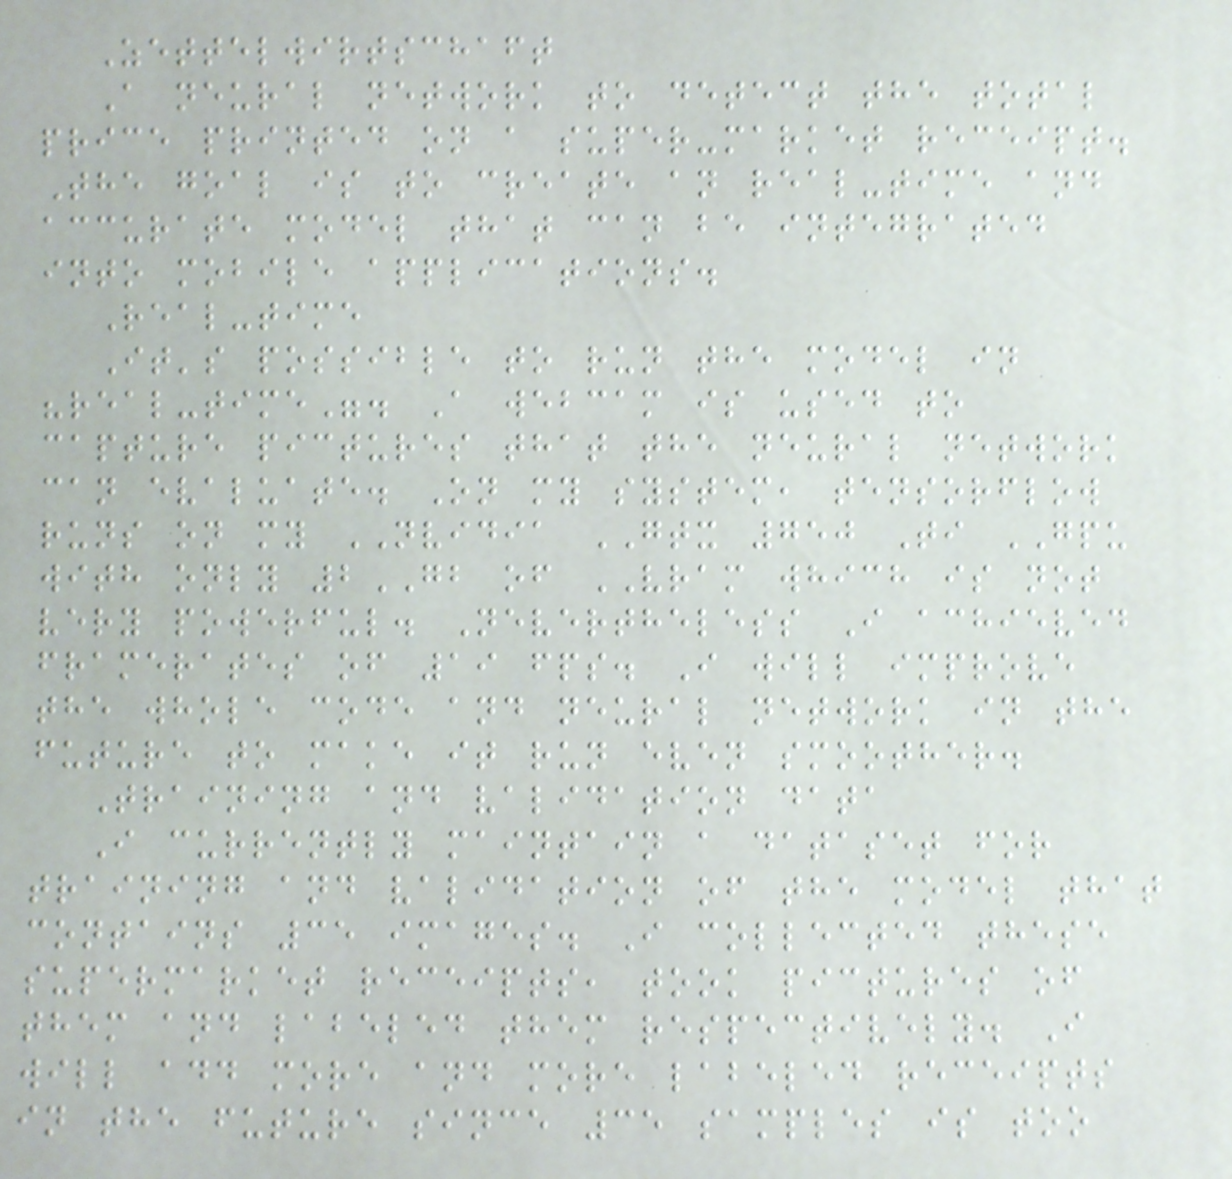Zettelwirtschaft
A neural network to detect the total
price printed on a super-market receipt.
The goal is to create an real-time and
accurate model that can be integrated
into mobile applications.
Real-time
It's possible to run the model in
"real-time". A webcam is used to
capture pictures that the neural network
can evaluate. On my system, tensorflow
runs on my NVIDIA GTX 750 Ti GPU
with only 2GB of VRAM which is not
very powerful. Nevertheless I achieved
framerates of 19 fps. I will improve
the whole code and neural network in the
future to make it run even smoother.
Training and validation data
I currently maintain a dataset for
training and validation of the model that
contains 35 images. I collected these
supermarket receipts, took pictures of
them and labeled them respectively. I
will add more and more labeled receipts
in the future since 35 samples is too
